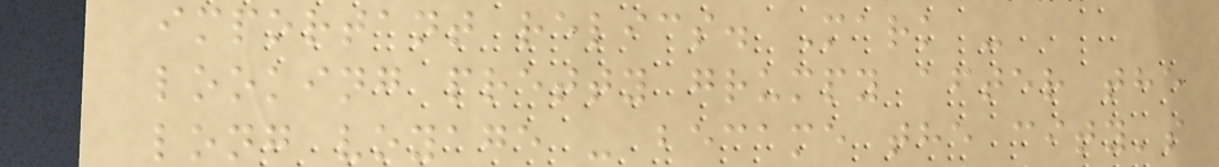important relics. Mark -
looking pretty grumpy after the
long voyage - became the city's
